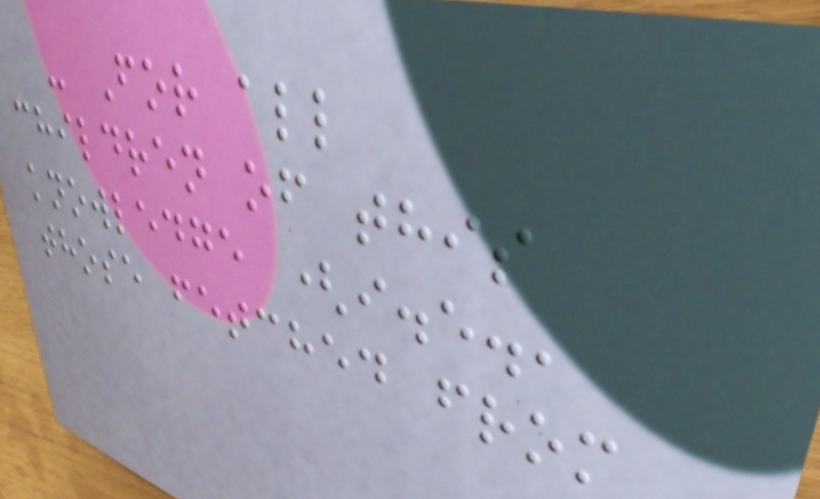- For all
children of this
knowledge (i.e.,
those fetched from
